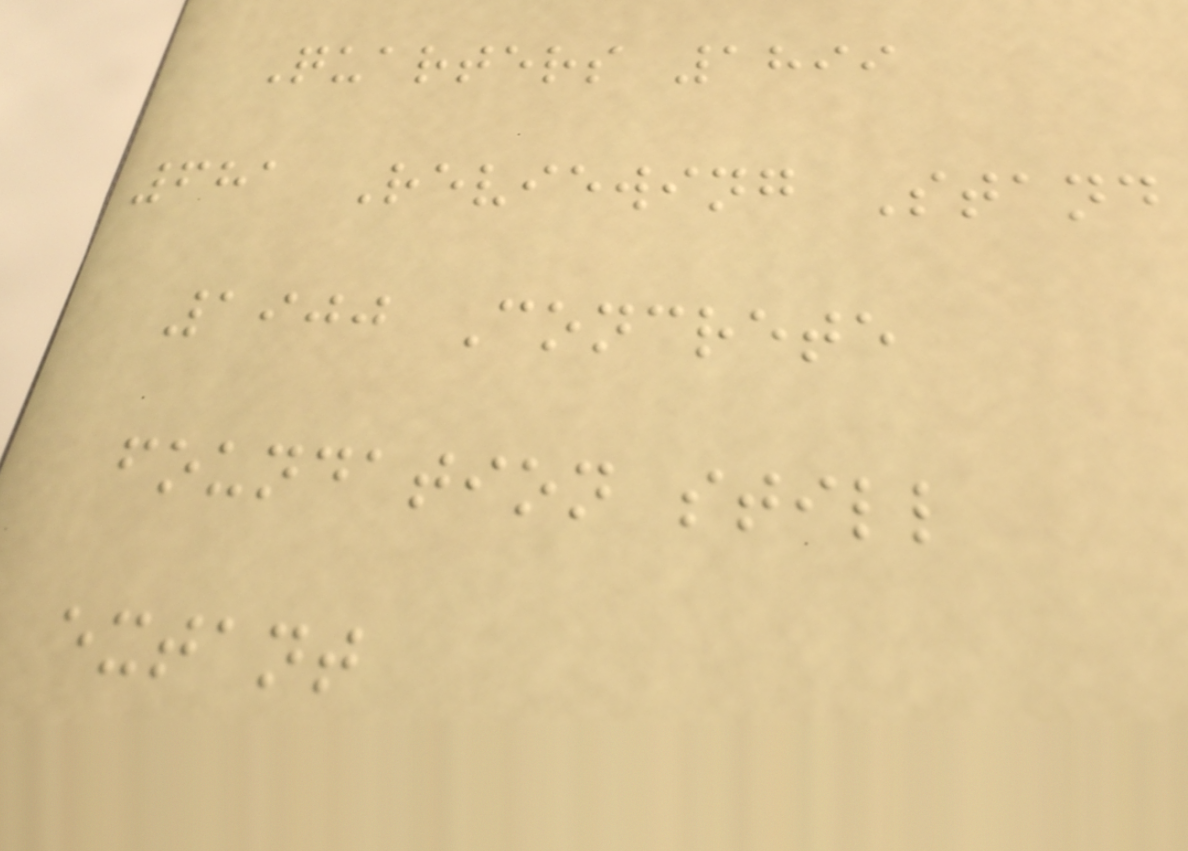Quarters 1899
681 Reviewing Stand
1900 Concrete
foundation still
extant
